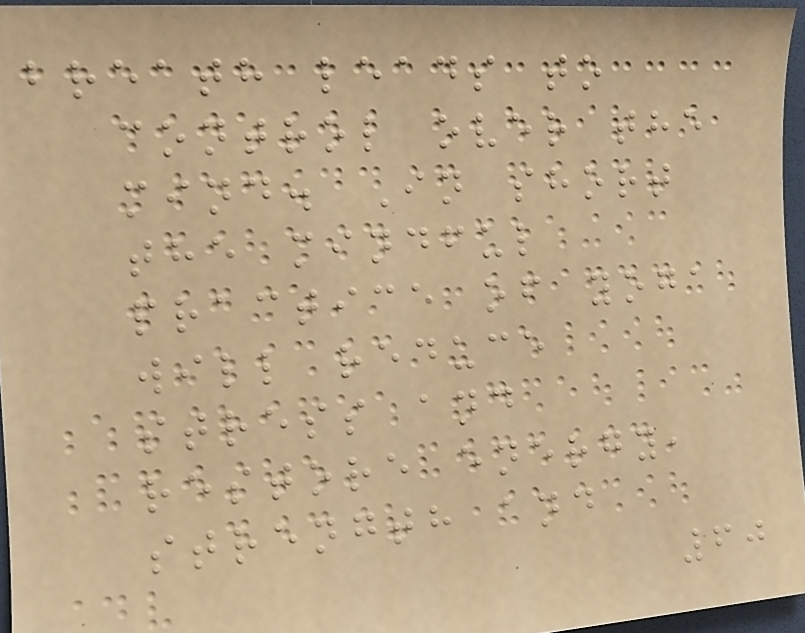breath leads to
control over the
mind. In short
the mindful
practice of yoga
will reduce
stress and
restore energy,
strength and
60
